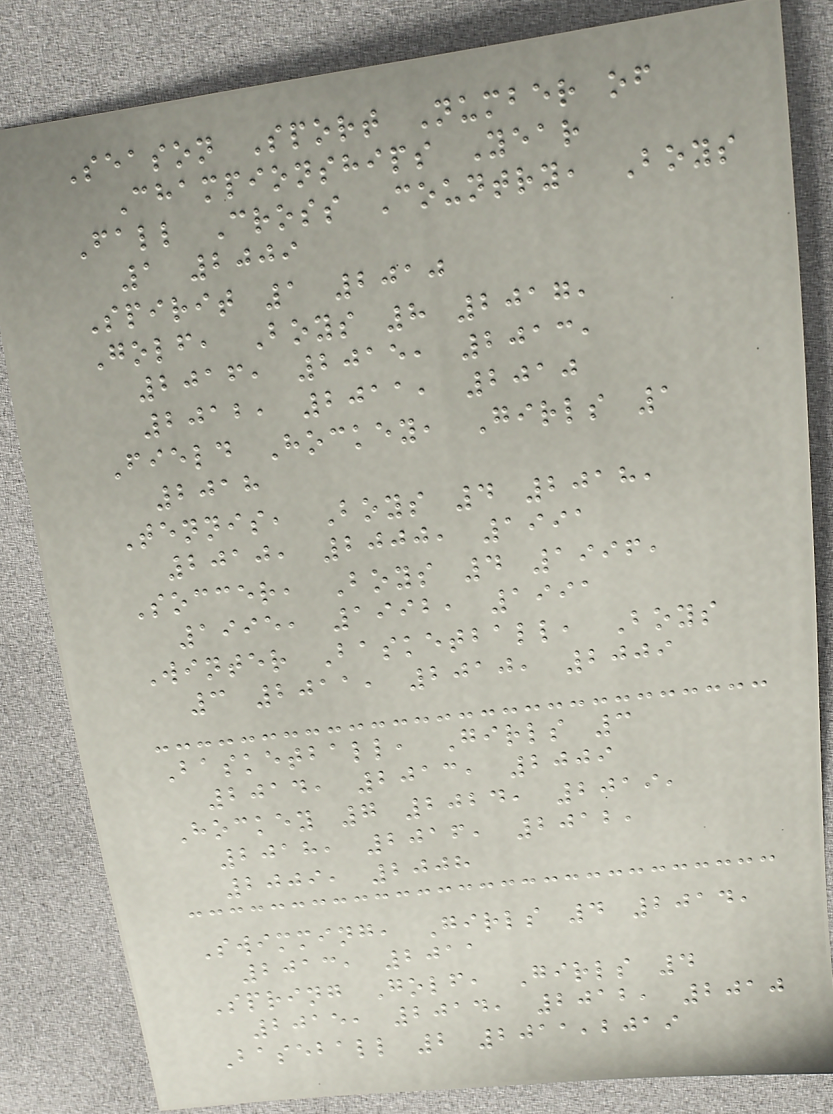Season Sport Number of
Championships Year
Fall Cross Country, Boys
1 2009
Spirit 1 2010
Golf, Boys 8 2017,
2016, 2015, 2013,
2012, 2011, 2010
Field Hockey, Girls 1
2018
Tennis, Boys 4 2018,
2010, 2000, 1991
Soccer, Boys 4 1996,
1995, 1992, 1991
Winter Basketball, Boys
3 2011, 2010, 2009
Basketball, Girls 3
2014, 2013, 2009
Hockey 7 2024, 2019,
2018, 2016, 2012,
2009, 2008
Swimming, Girls 4 2014,
2013, 2011
Spring Golf, Girls 4
2015, 2014, 2012, 2010
Baseball 2 2011,2019
